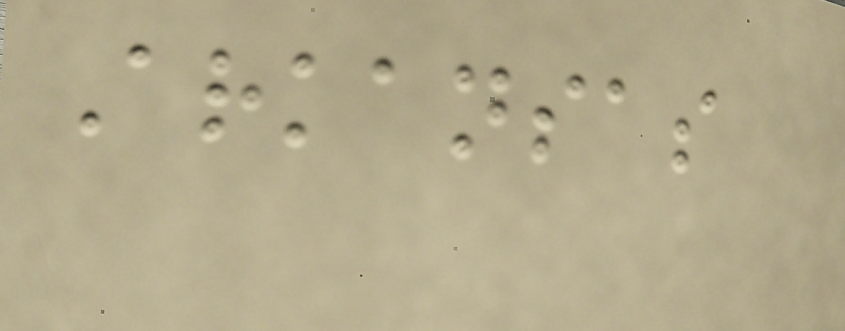Arkansas
